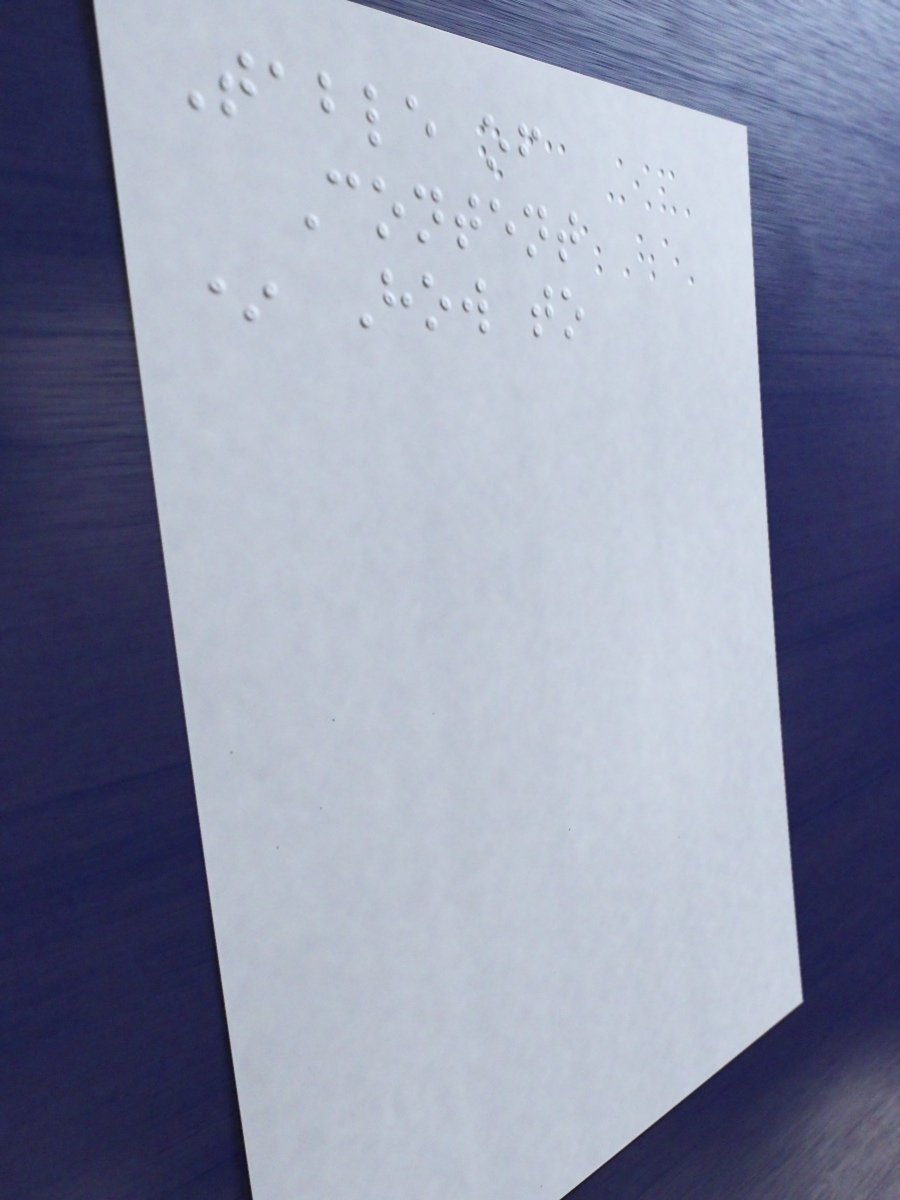Table of
Content
* How to
